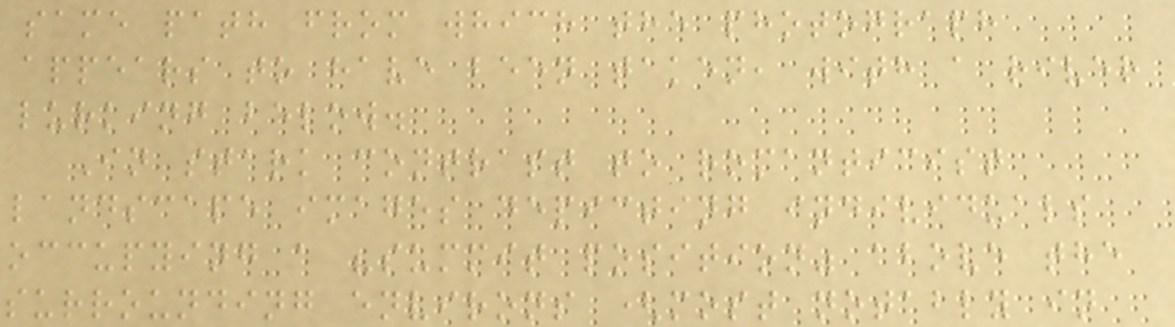same path from which the photograph
appears to have been taken, with a river
lurking below.
In stark contrast to romanticist
landscape images depicting individuals
occupying a "summit position" above the
surrounding environs (most notably in
